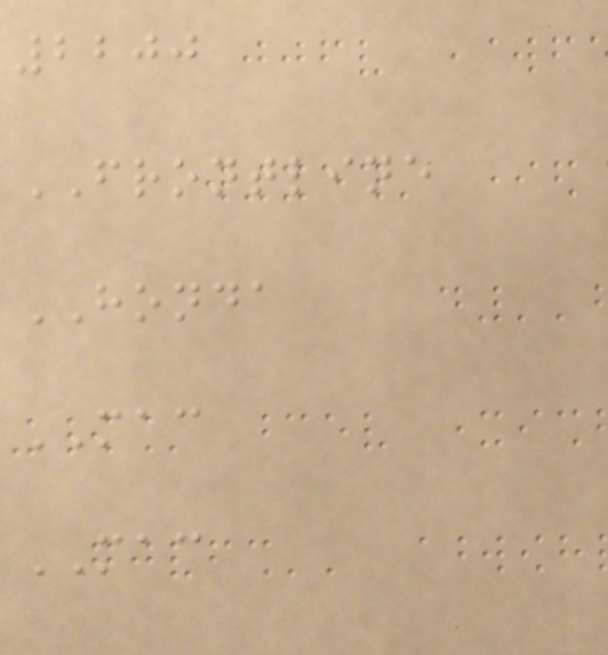2200
FRONTLINE
HONDA
MAC
MAC
